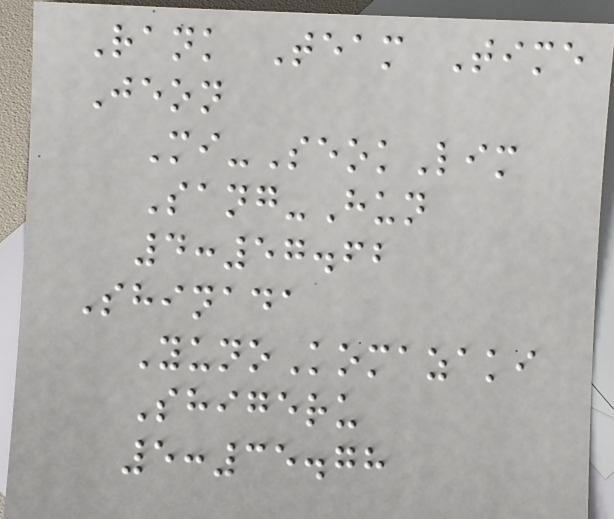Rank Team Time
Jeon
Mi-SeokLim
Sang-Hun
4:57.62
Shinada
YunoKomazaki
Shigeru
5:35.78
